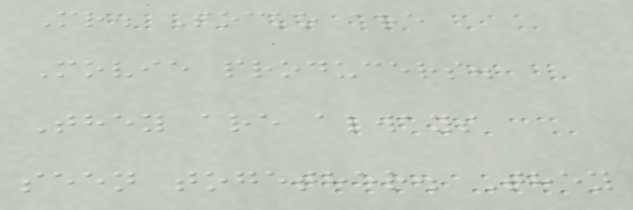Mr. Socko are
Movie producers.
They are always
seen together. They
